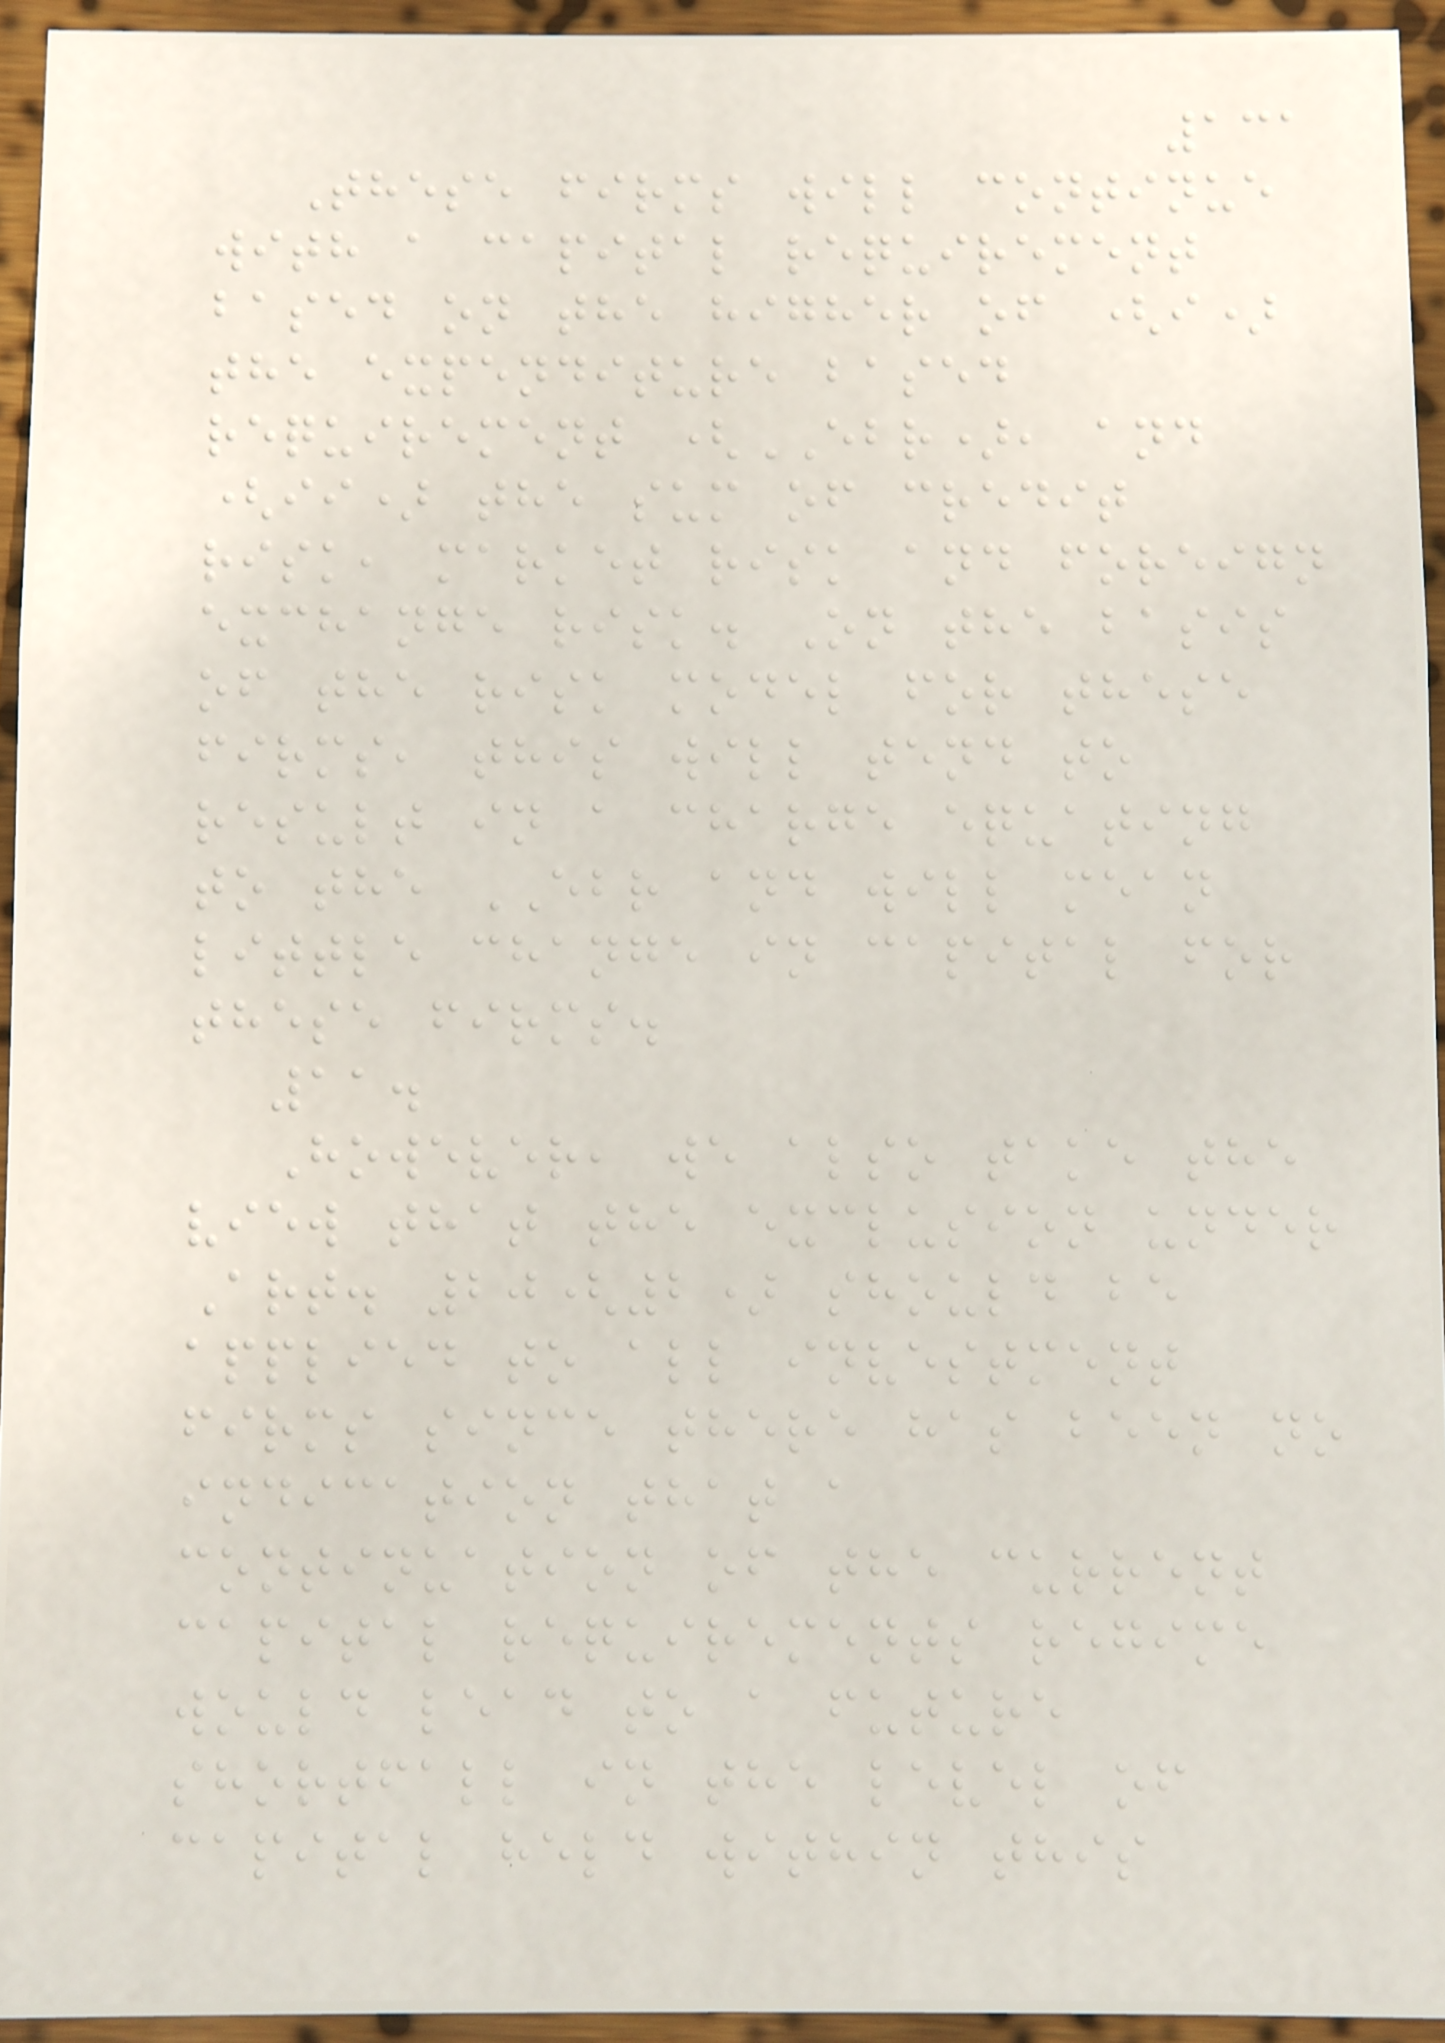131
These firms will continue
with a capital requirement
based on the higher of (i)
the expenditure based
requirement (EBR), and
(ii) the sum of credit
risk, market risk and foreign
exchange risk. On the basis
of the risk model for these
firms, this will tend to
result in a charge equating
to the EBR and will mean
little change in capital for
these firms.
11.
However, we also take the
view that the exclusion under
Art. 20(2) should be
applied to all investment
firms since there has been no
indication that a
continuation of the current
capital requirements regime
would lead to a future
shortfall in the level of
capital held within this
